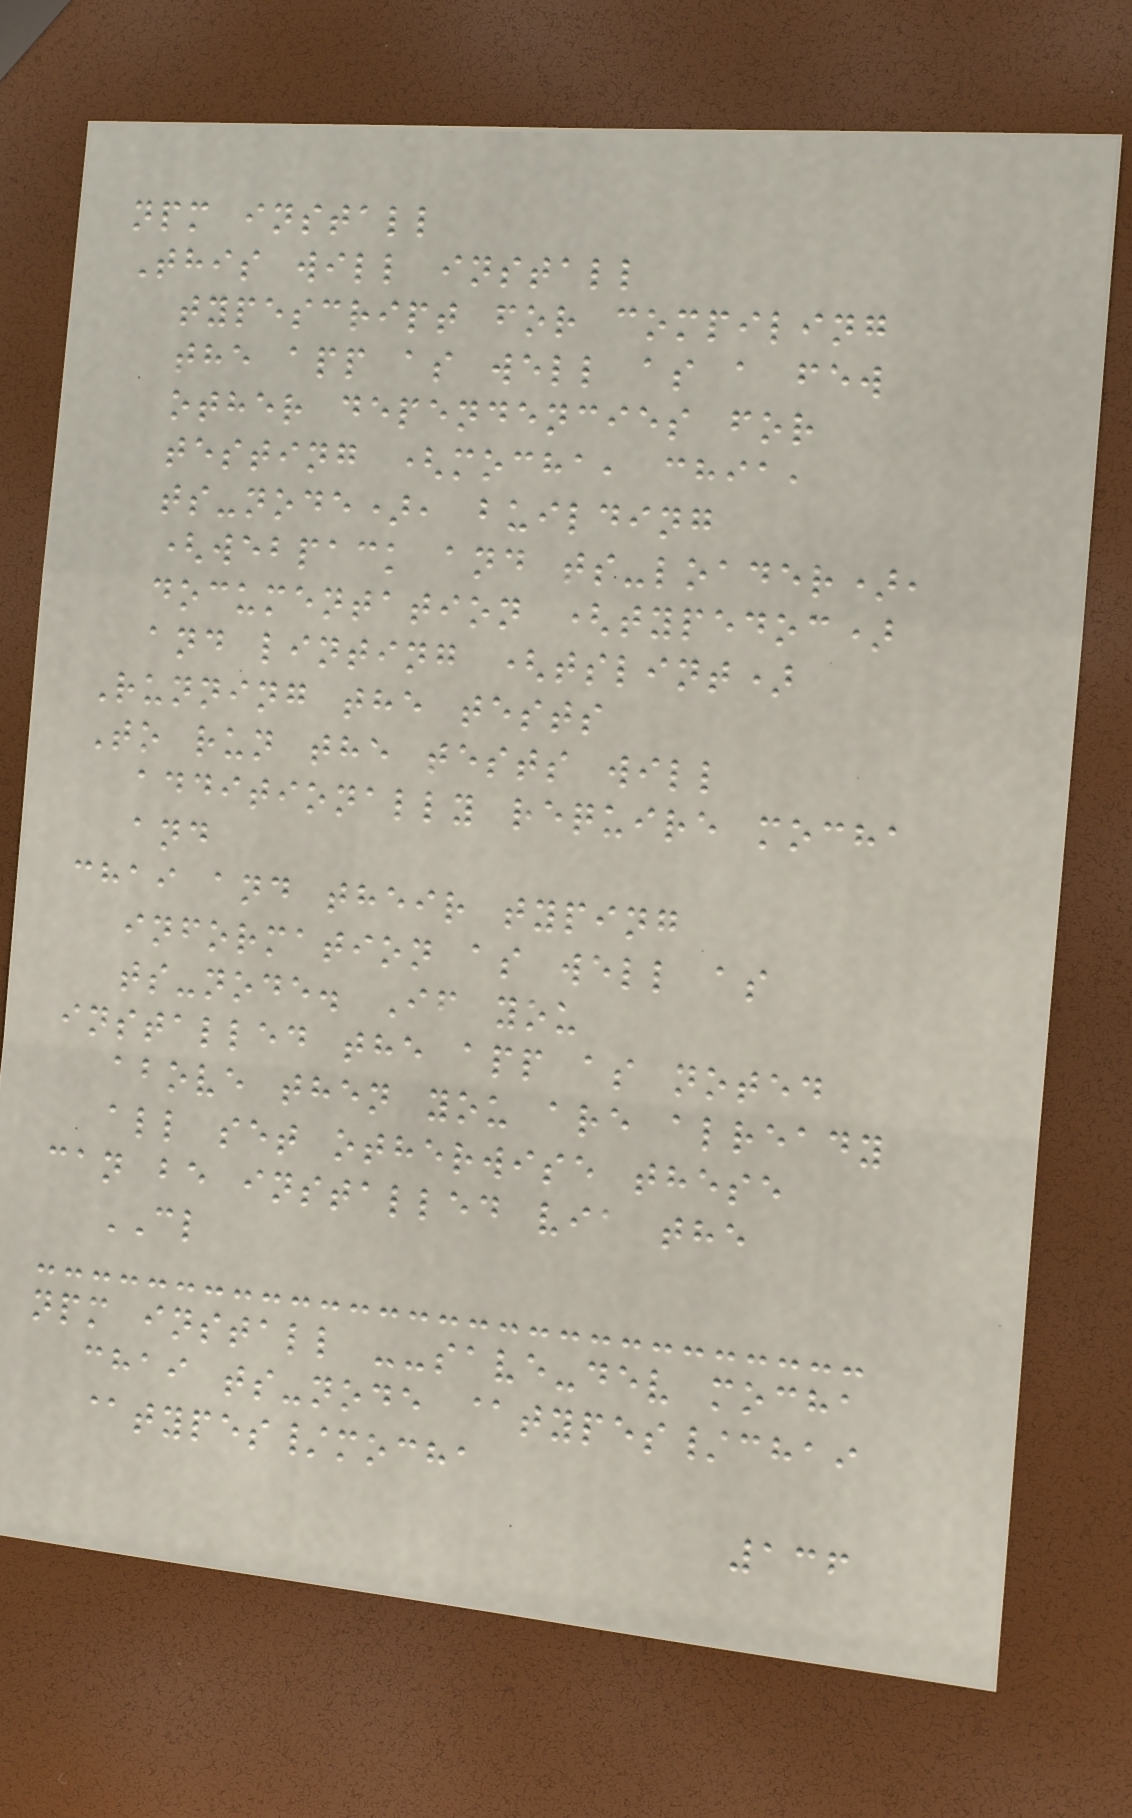npm install
This will install
typescript for compiling
the app as well as a few
other dependencies for
testing (mocha, chia,
ts-node), building
(webpack and ts-loader),
documentation (typedoc)
and linting (tslint)
Running the tests
To run the tests will
additionally require mocha
and
chai and their typing
information as well as
ts-node. If you
installed the app as noted
above then you are already
all set otherwise these
can be installed via the
CL
npm install --save-dev mocha
chai ts-node @types/chai
@types/mocha
136
